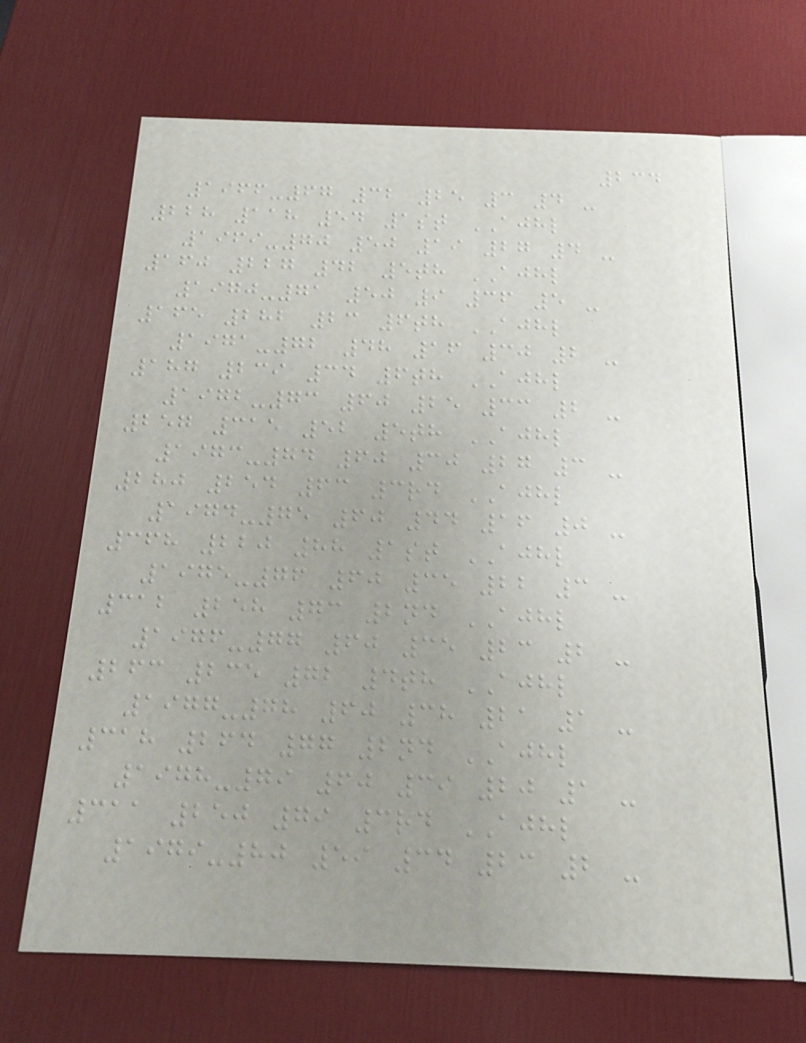234
1966-67 32 25 3 4 -
228 118 54 1st AJHL
1969-70 50 19 27 4 -
160 227 42 5th AJHL
1970-71 50 9 36 5 -
165 282 23 6th AJHL
1971-72 48 16 30 2 -
187 239 34 6th AJHL
1972-73 60 25 33 2 -
257 315 52 5th AJHL
1973-74 60 30 27 3 -
280 254 63 3rd AJHL
1974-75 60 44 16 0 -
368 220 88 1st AJHL
1975-76 60 35 22 3 -
312 258 73 2nd AJHL
1976-77 60 35 23 2 -
263 235 72 4th AJHL
1977-78 60 38 21 1 -
318 264 77 2nd AJHL
1978-79 60 39 20 1 -
311 250 79 3rd AJHL
1979-80 59 34 23 2 -
